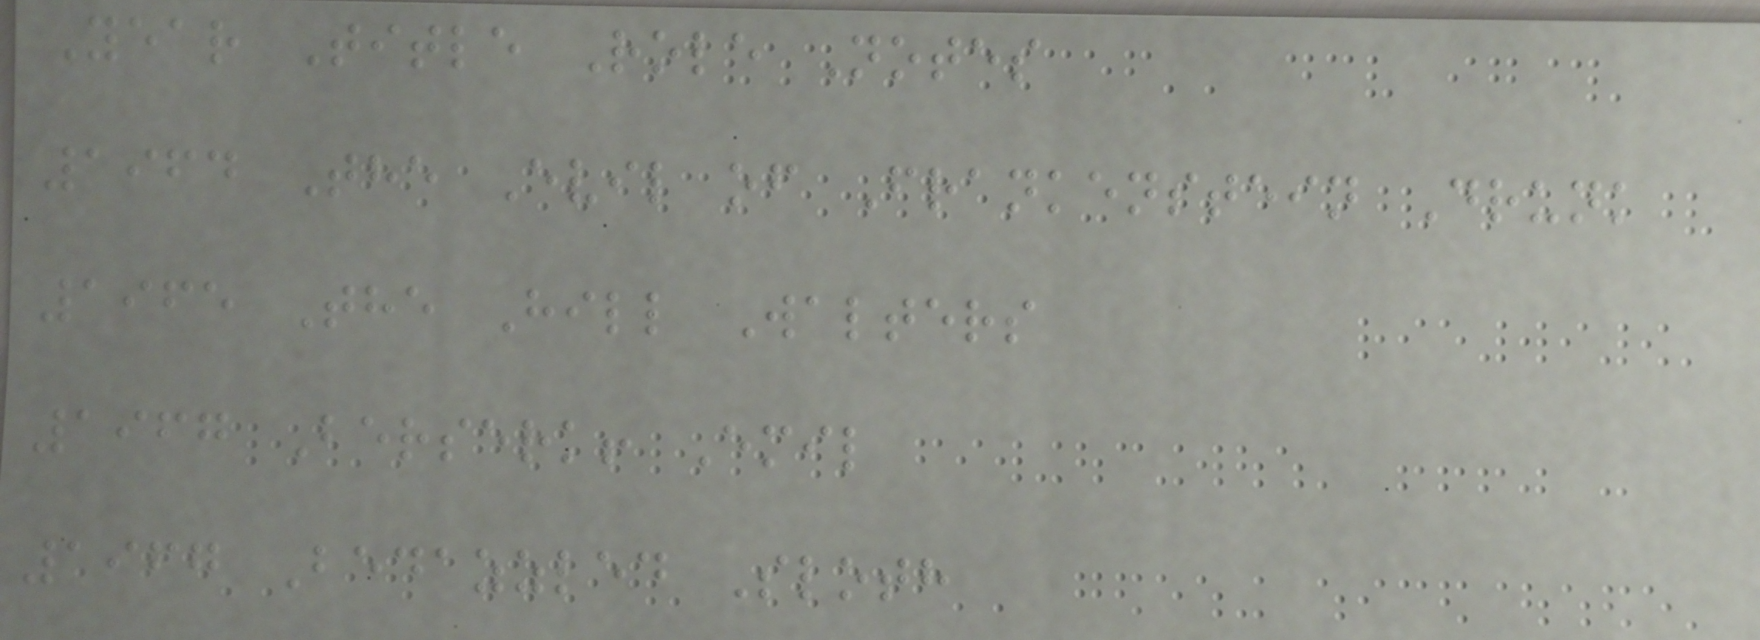Year Title Role Notes
1964 The Evil of Frankenstein Drunk
1965 The Hill Walters
1967 Berserk! Emil
1967 Bedazzled Sloth
